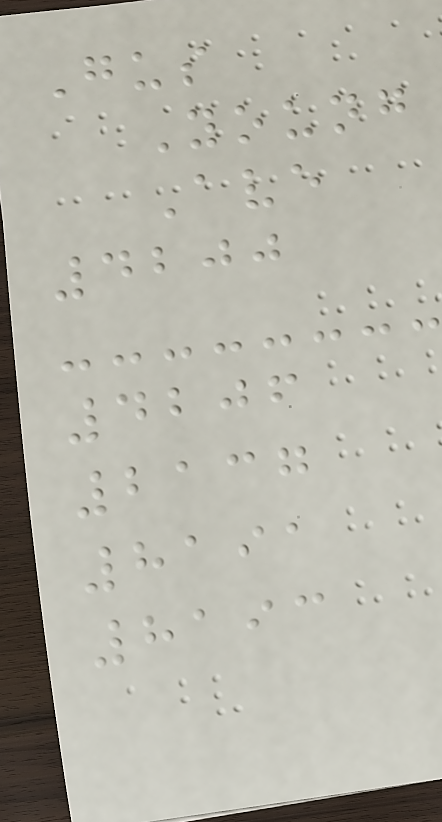Gus
Young
Ave
4200
4206
2137
8191
8193
